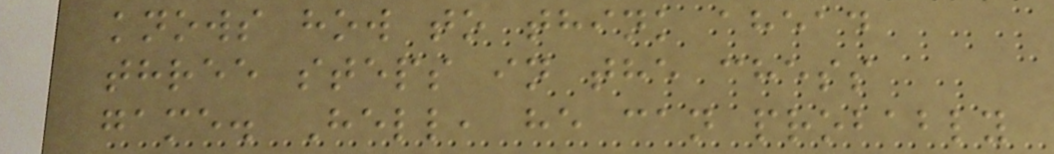knows how to think ahead
three steps in the chess
game. Hell, he can probably
